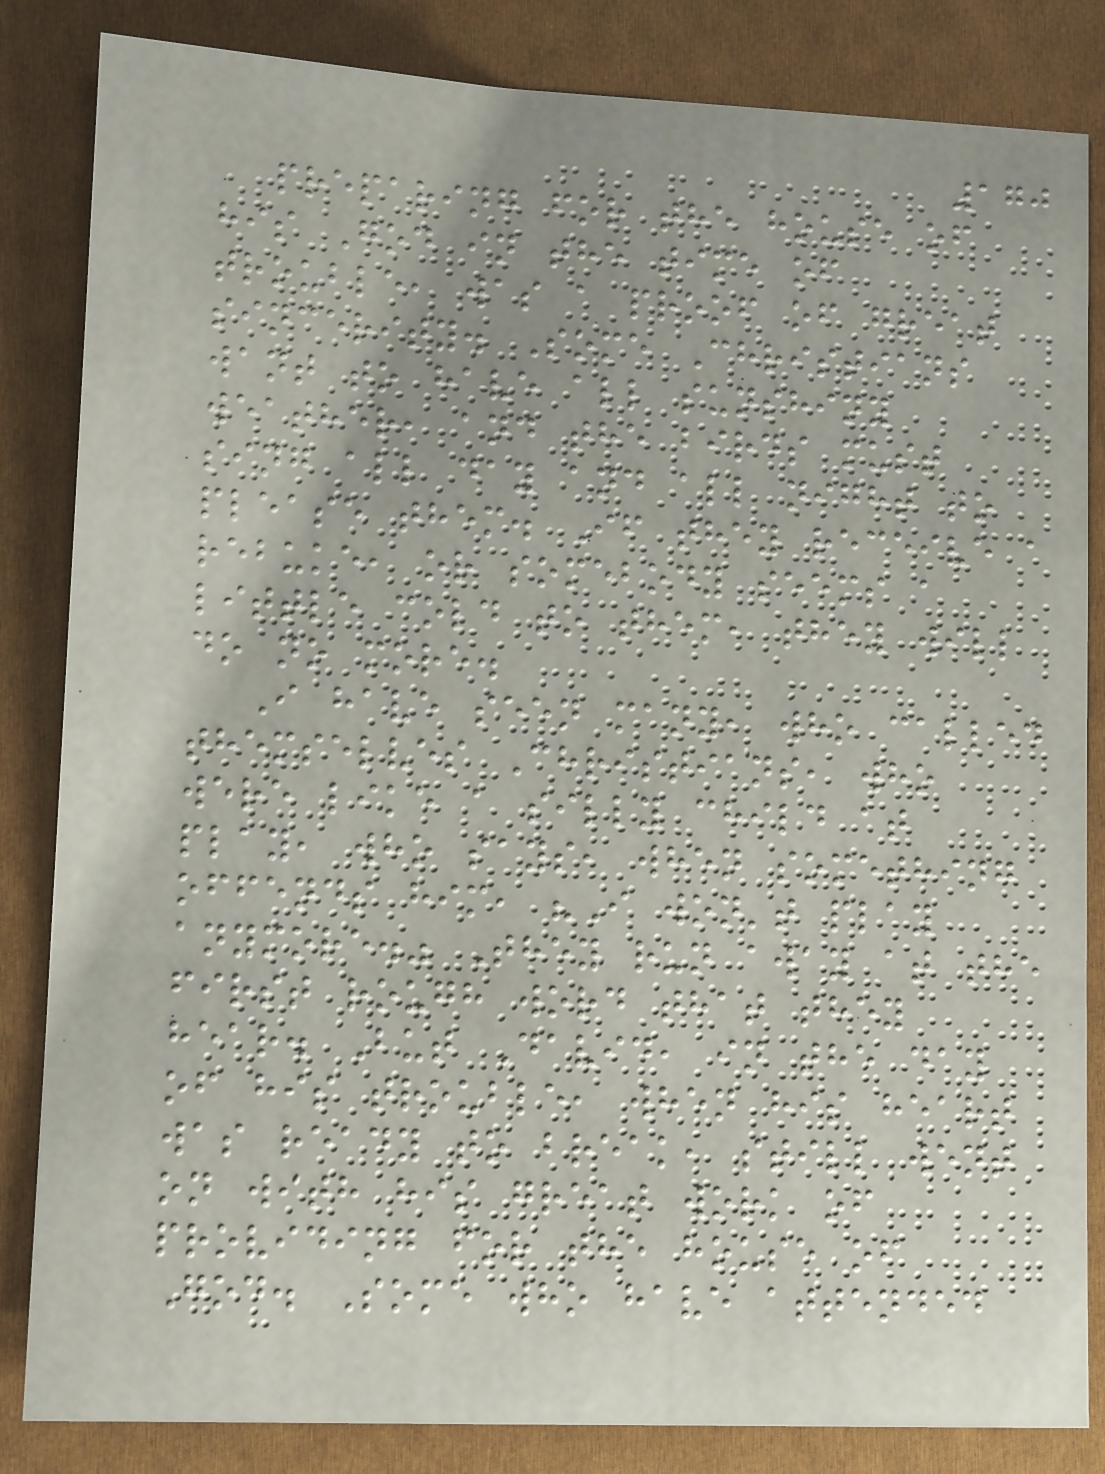170
preparing for the house of
his God in the time of
trouble, was a proof of great
sincerity. Some Christians
want to have all sunshiny
weather, and the birds must
sing all day and all night to
please them. If they receive a
rebuke, or somebody seems a
little cold to them, they will
do no more.
I have seen many, who called
themselves Christians, who
were like a silly child at
play, who says, when something
offends him, "I won't play
anymore." They run away at the
first rough word that they
hear. But David, in the day
of his trouble, when his heart
was ready to break, still went
on with his great work of
providing for the house of
God. Some who have attended
